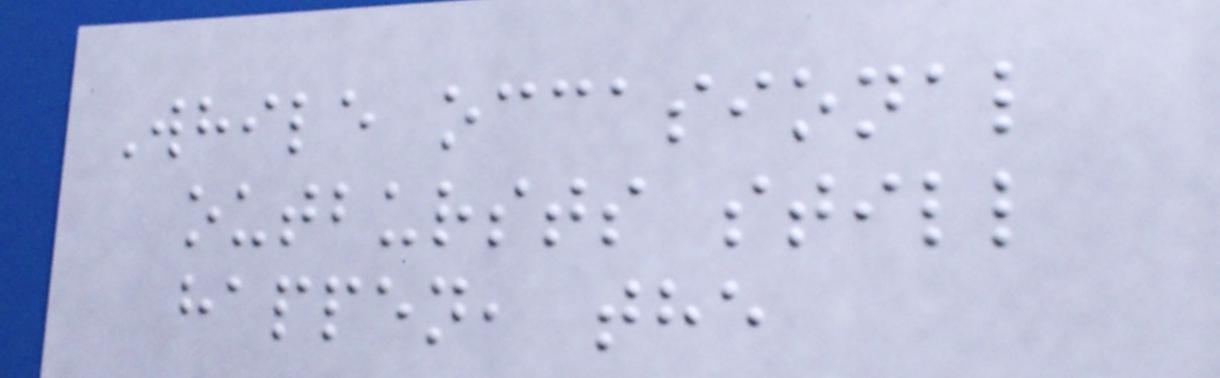While occasional
outbursts still
happen, the
